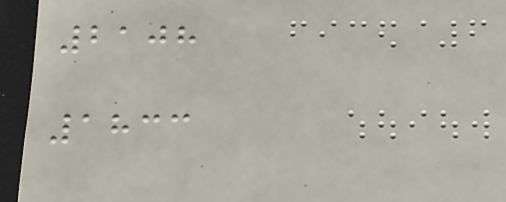2108
1833
